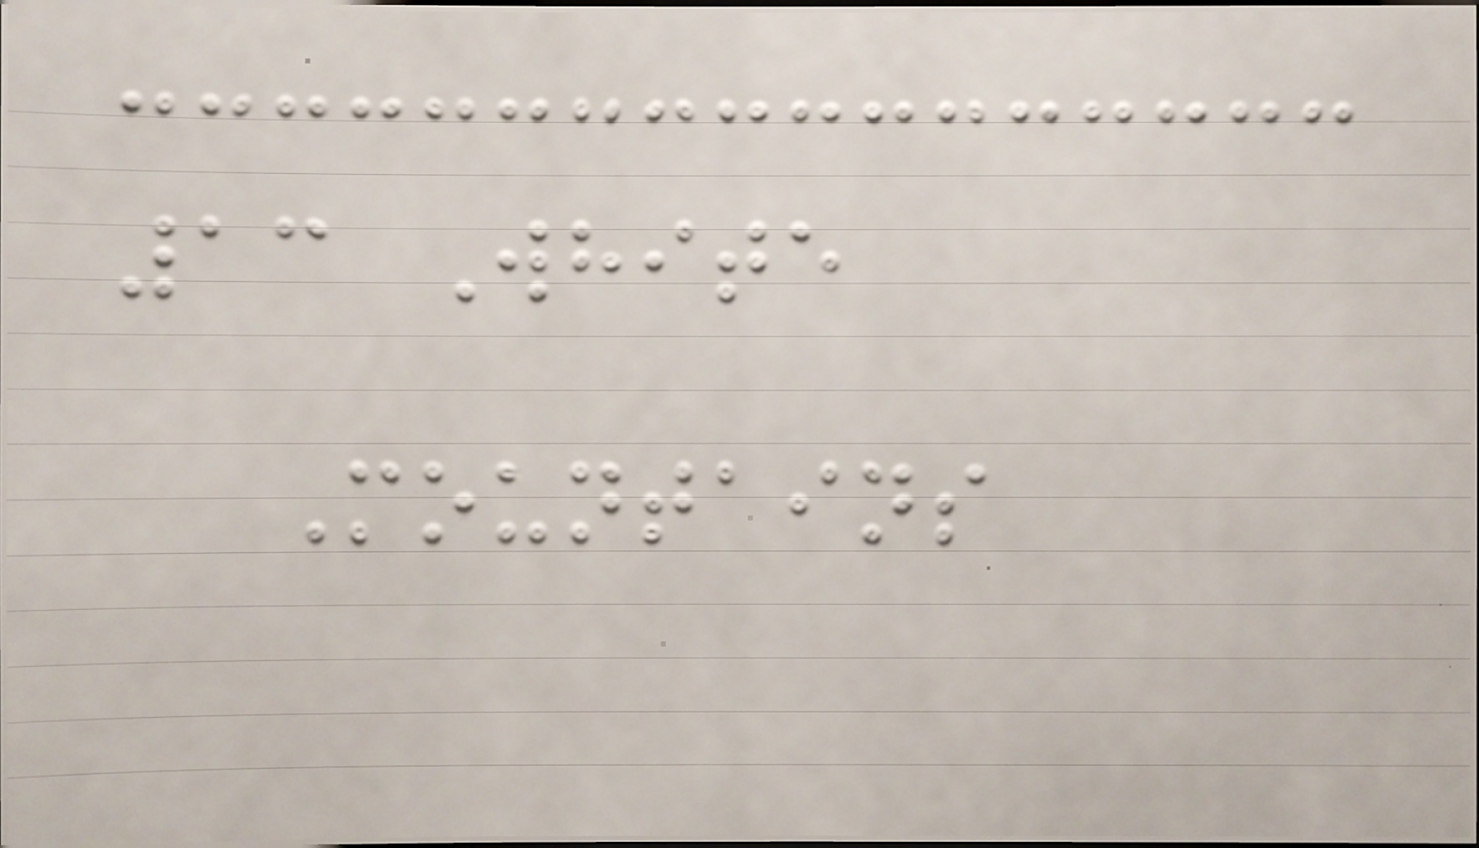13 White
Mountains
